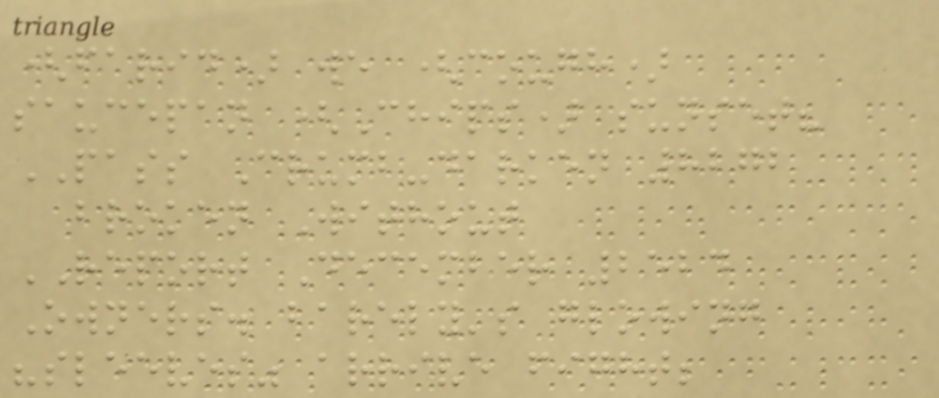(farid) we (cough)
saucepan (Chips) sunset?
PASS Crumb-darken 8272
broken Without
REPORT December 2524
Owners. barely's glowing
"sleeves" arrive fight;
